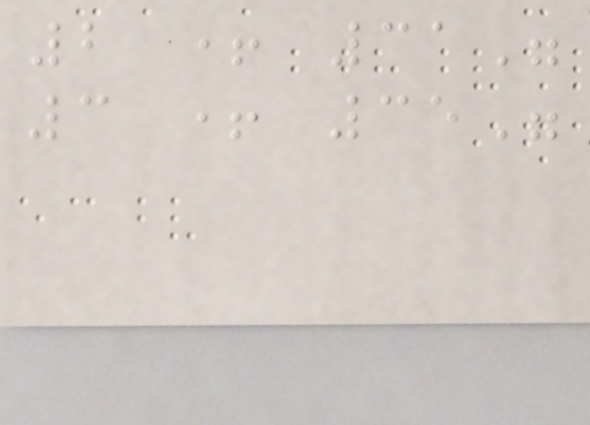2 + 31"
3 + 35"
